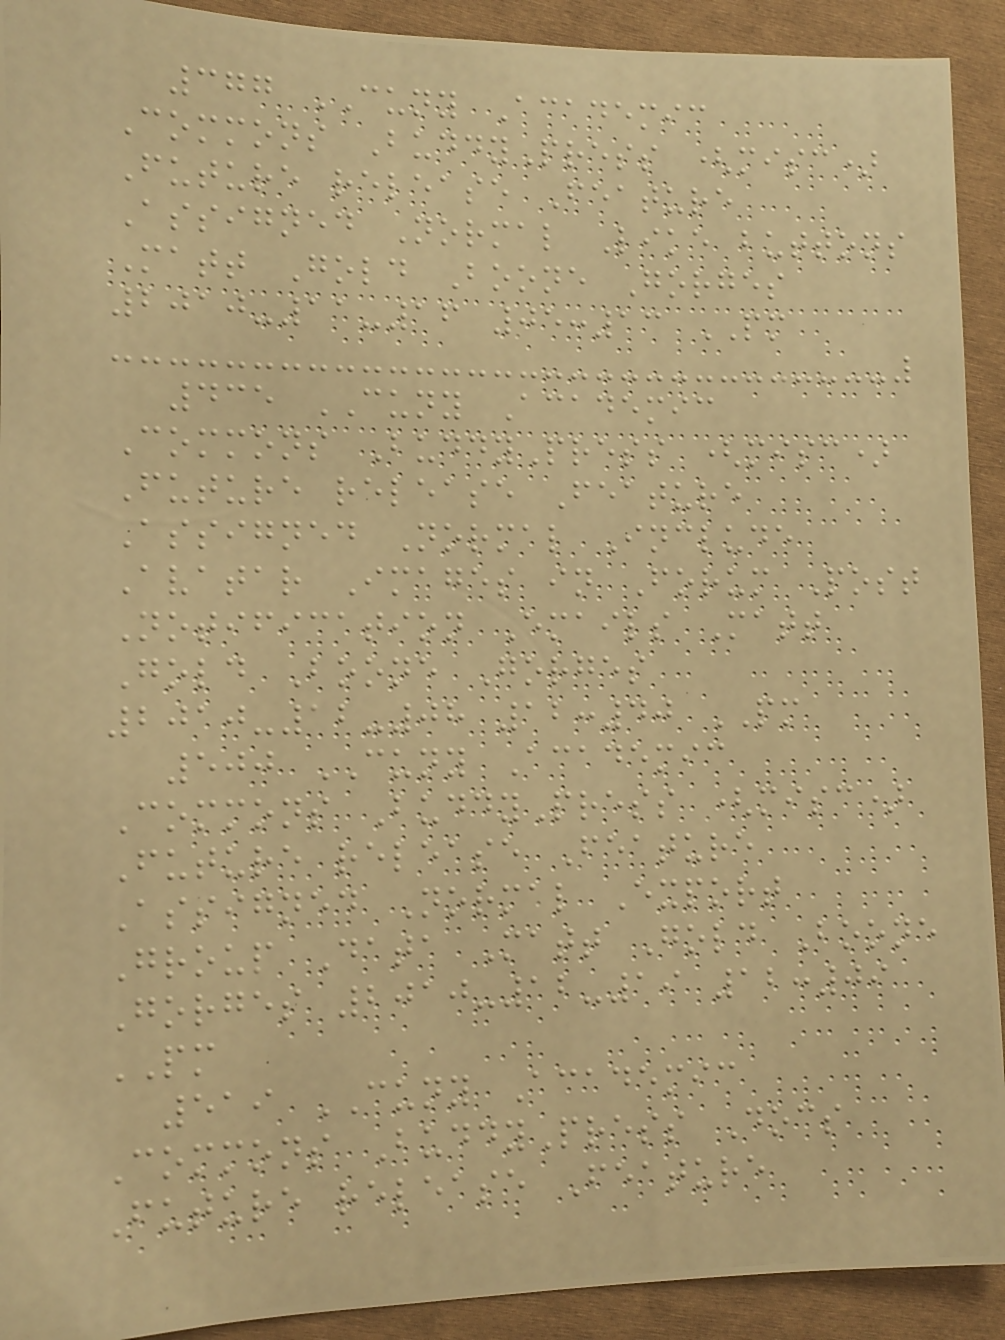377 CUNY Academic
Commons BuddyPress (misc)
Future release Feature
Assigned Normal Like buttons
Matt Gold Boone Gorges
2010-11-16 05:13 PM
435 CUNY Academic
Commons BuddyPress (misc)
Future release Feature
Assigned Normal Include
Avatar Images in Forum Post
Notification Emails Matt
Gold Boone Gorges
2010-12-08 12:40 PM
500 CUNY Academic
Commons BuddyPress (misc)
Future release Feature
Assigned Normal Export
Group Data Matt Gold Boone
Gorges 2010-12-19 12:09
PM
519 CUNY Academic
Commons BuddyPress Docs
Future release Feature
